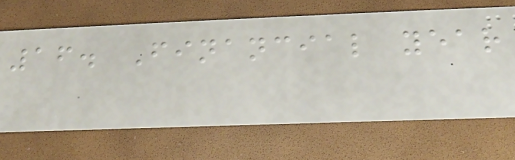16. Financial year
